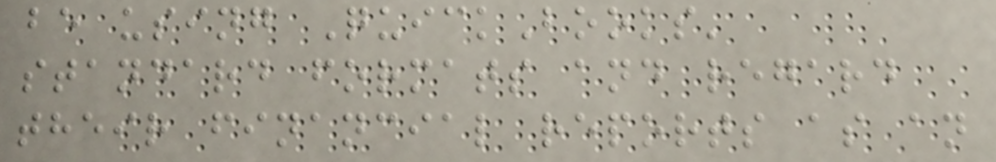be using QuickBooks'
standard formats and regard
their financial reports as an
